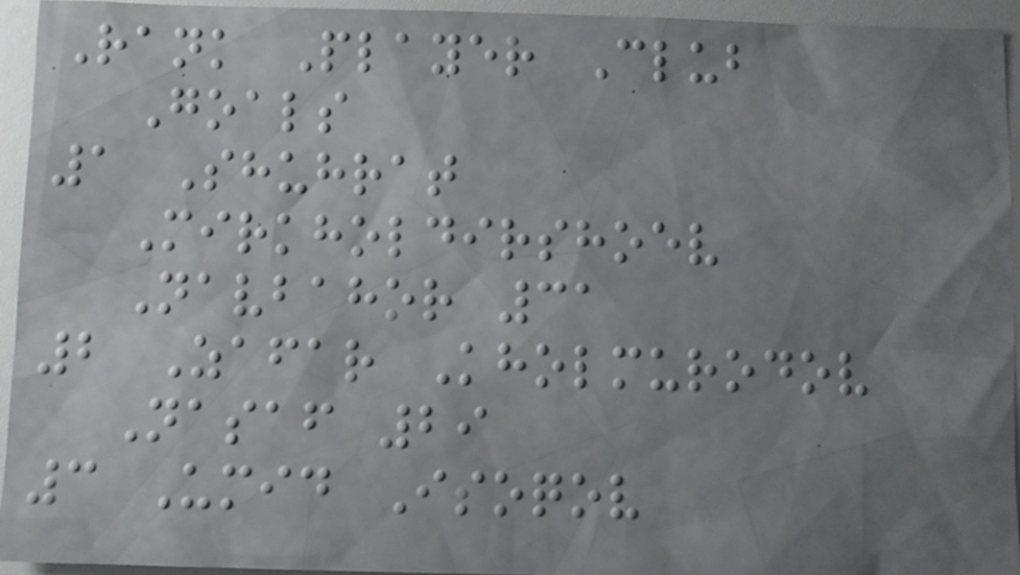Rank Player Club
Goals
1 Shuhrat
Mirkholdirshoev
Navbahor 31
2 Zafar Kholmurodov
Nasaf 29
3 Umid Isoqov
